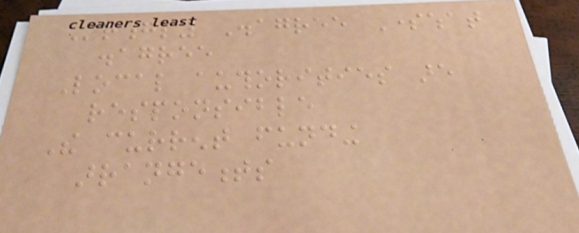Strongly Disagree Somewhat
disagree
Local authorities are
responsible
The current funding
arrangements
